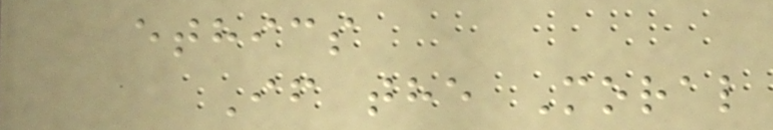ethics
If the Moral
